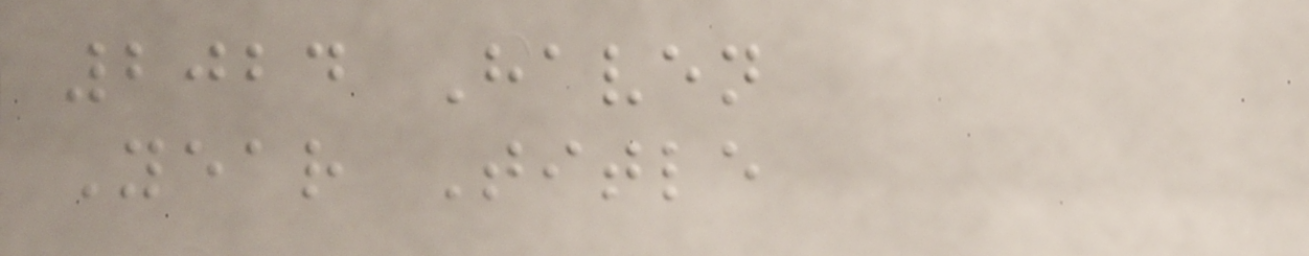2024 Haven
Year Title
